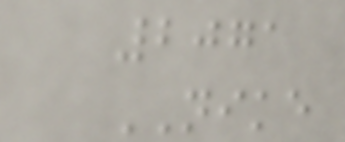2071
NIKE
